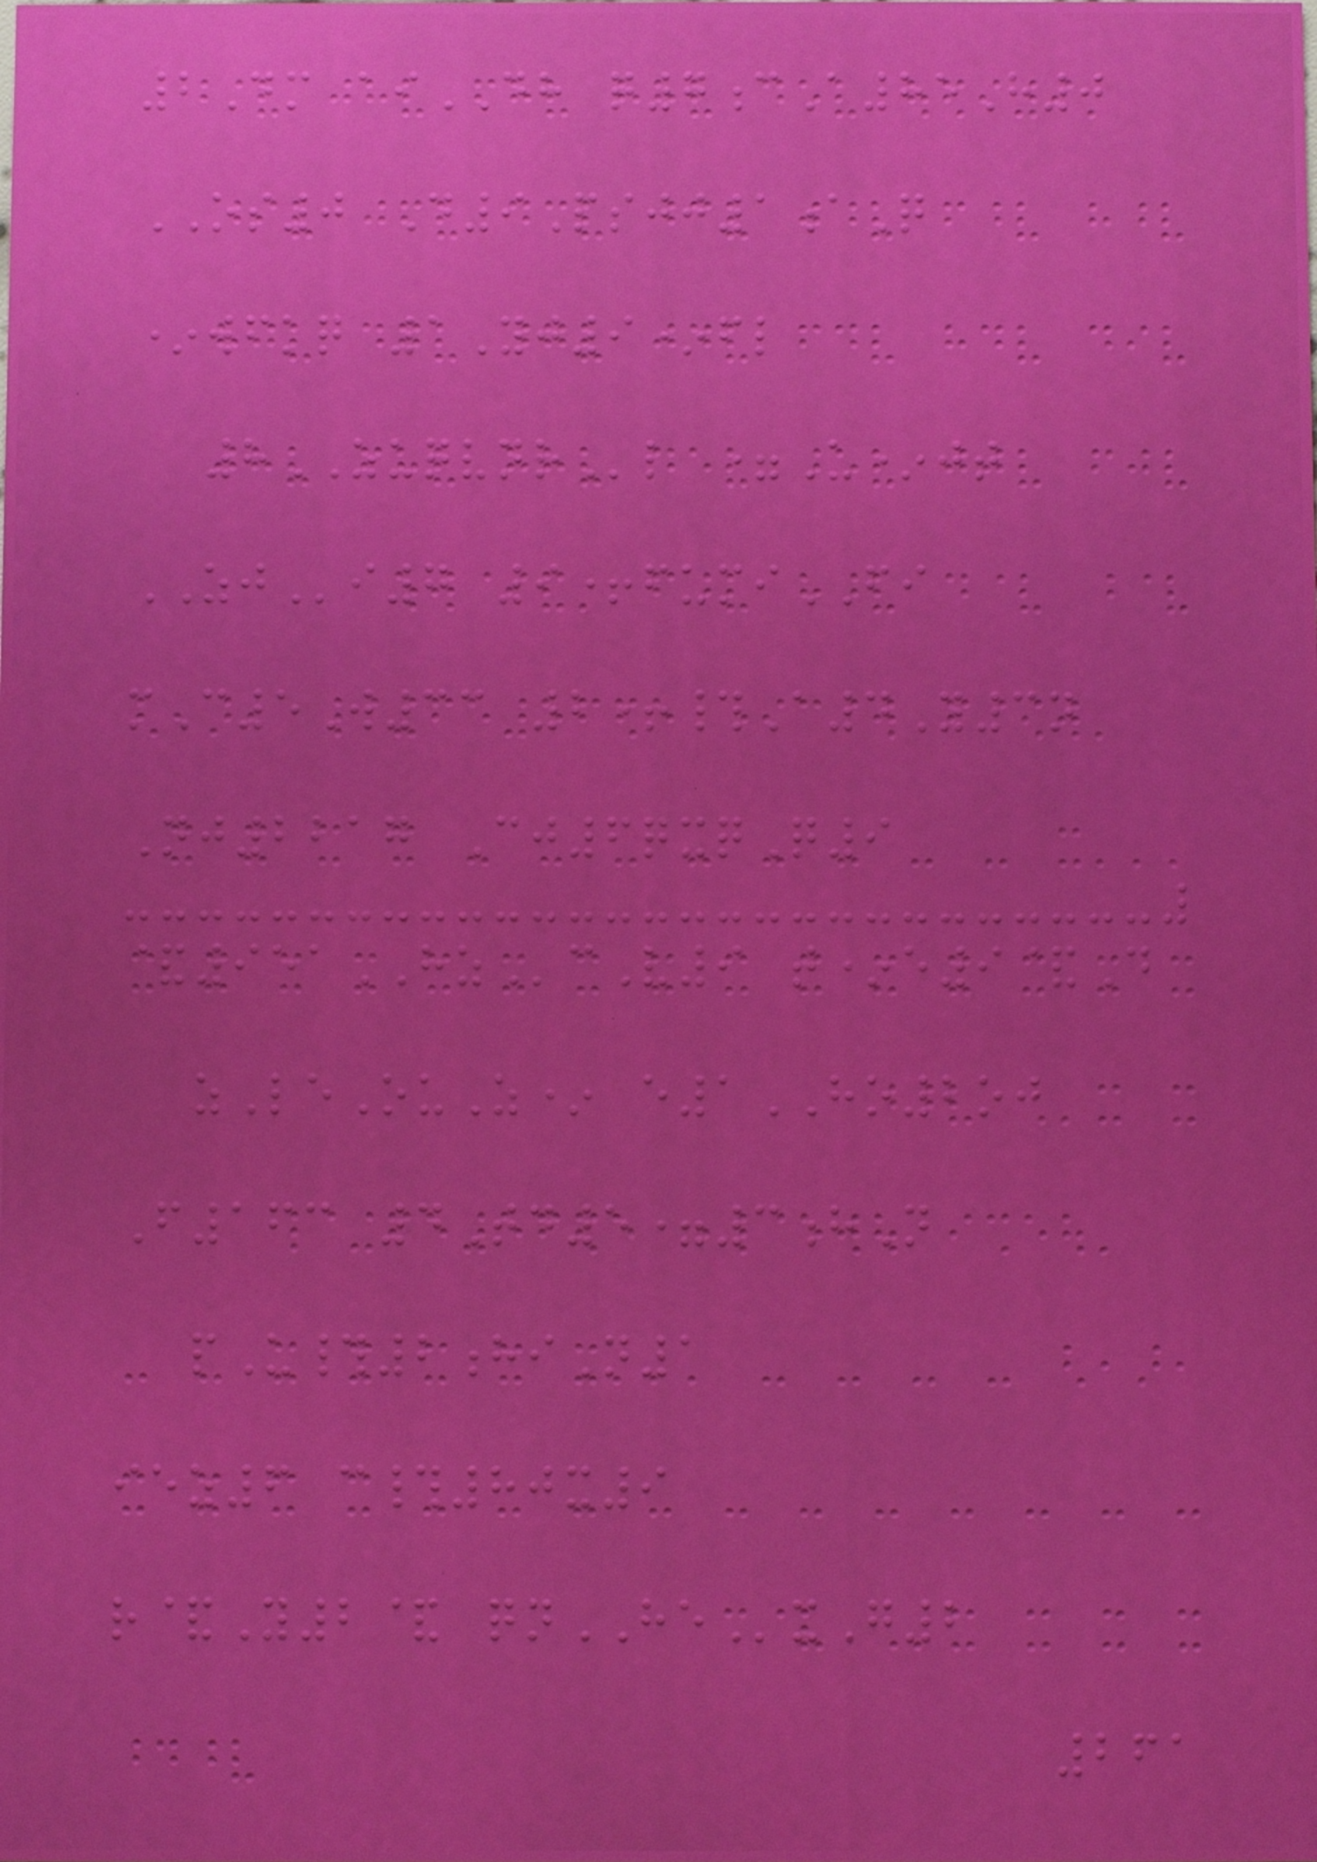2Dm aiDH q7cA85H0
OS0 D9Psjj1aQ
*wfkq 1Yj9*fl
8ZUQVNRl =U*jt
ZJi7 9+fumiFI
mC5W33 2+#A4Y3n
Nj2217 Cj6qxqQ9
&951HZcV9 t*e9&D
zLeOuZ* e1HO2oj
F163 4Td5=3hN
pU#2hiN1
iez6 c#80x9
r&Y2& qnHExG2
261
